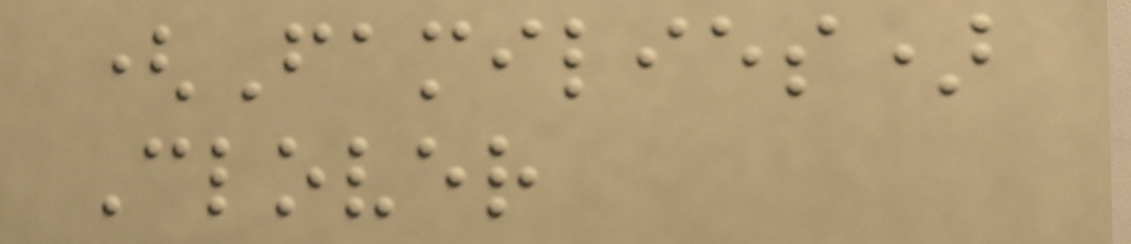(Families)
Clover
